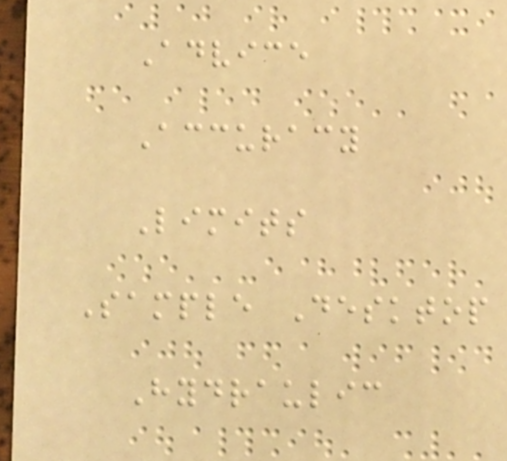Advice
Accuracy
Limits
Sample Desktop
Hydraulic
